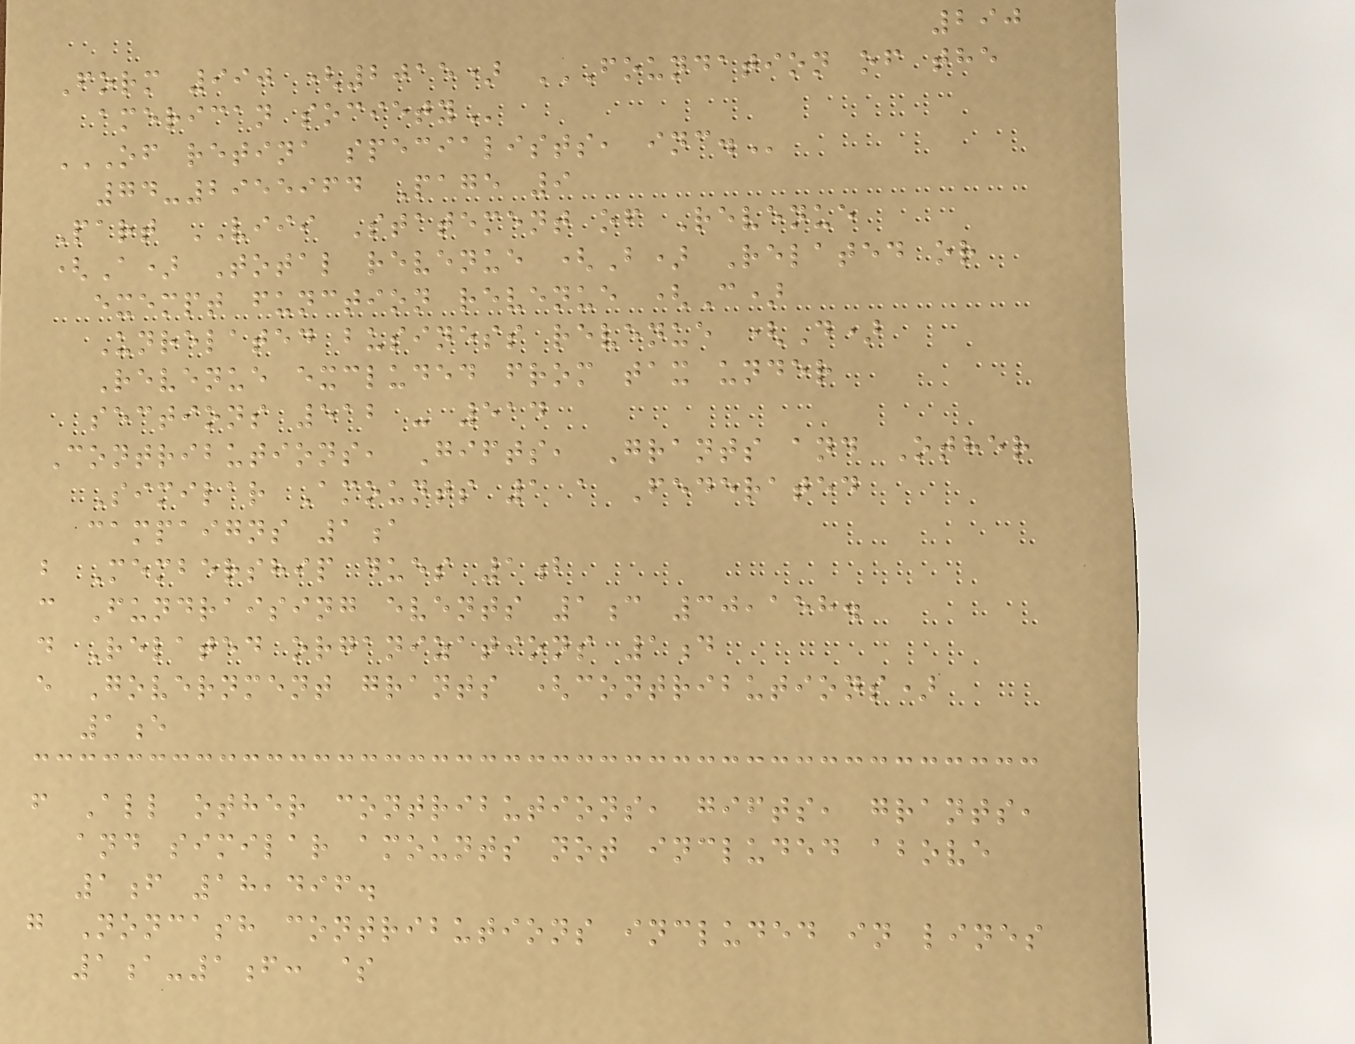290
Form 990 (2015) FOUNDATION OF THE
AMERICAN SOCIETY
OF RETINA SPECIALISTS, INC.
74-2955964 Page 9
Part VIII Statement of Revenue
(A) Total revenue (B) Related or
exempt function revenue (C)
Unrelated business revenue (D)
Revenue excluded from tax under
sections 512 - 514
Contributions, Gifts, Grants and Other
Similar Amounts 1 a Federated
campaigns 1a
b Membership dues 1b
c Fundraising events 1c 30,158.
d Related organizations 1d
e Government grants (contributions)
1e
f All other contributions, gifts, grants,
and similar amounts not included above
1f 18,496.
g Noncash contributions included in lines
1a-1f: $
